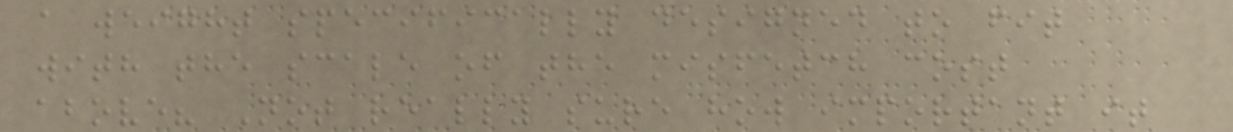a weight specifically designed to fit
with the scale of the misfetch cost
above? Not really sure how important it
